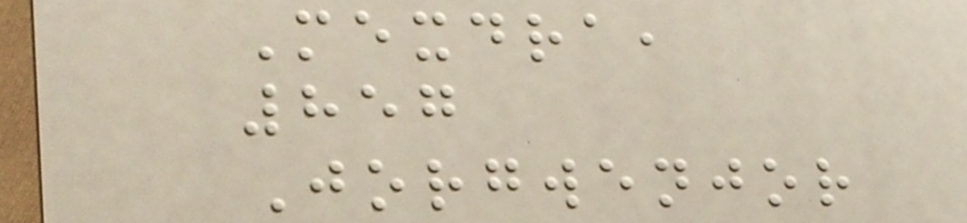Mexdra,
857
Jorgwenjor
